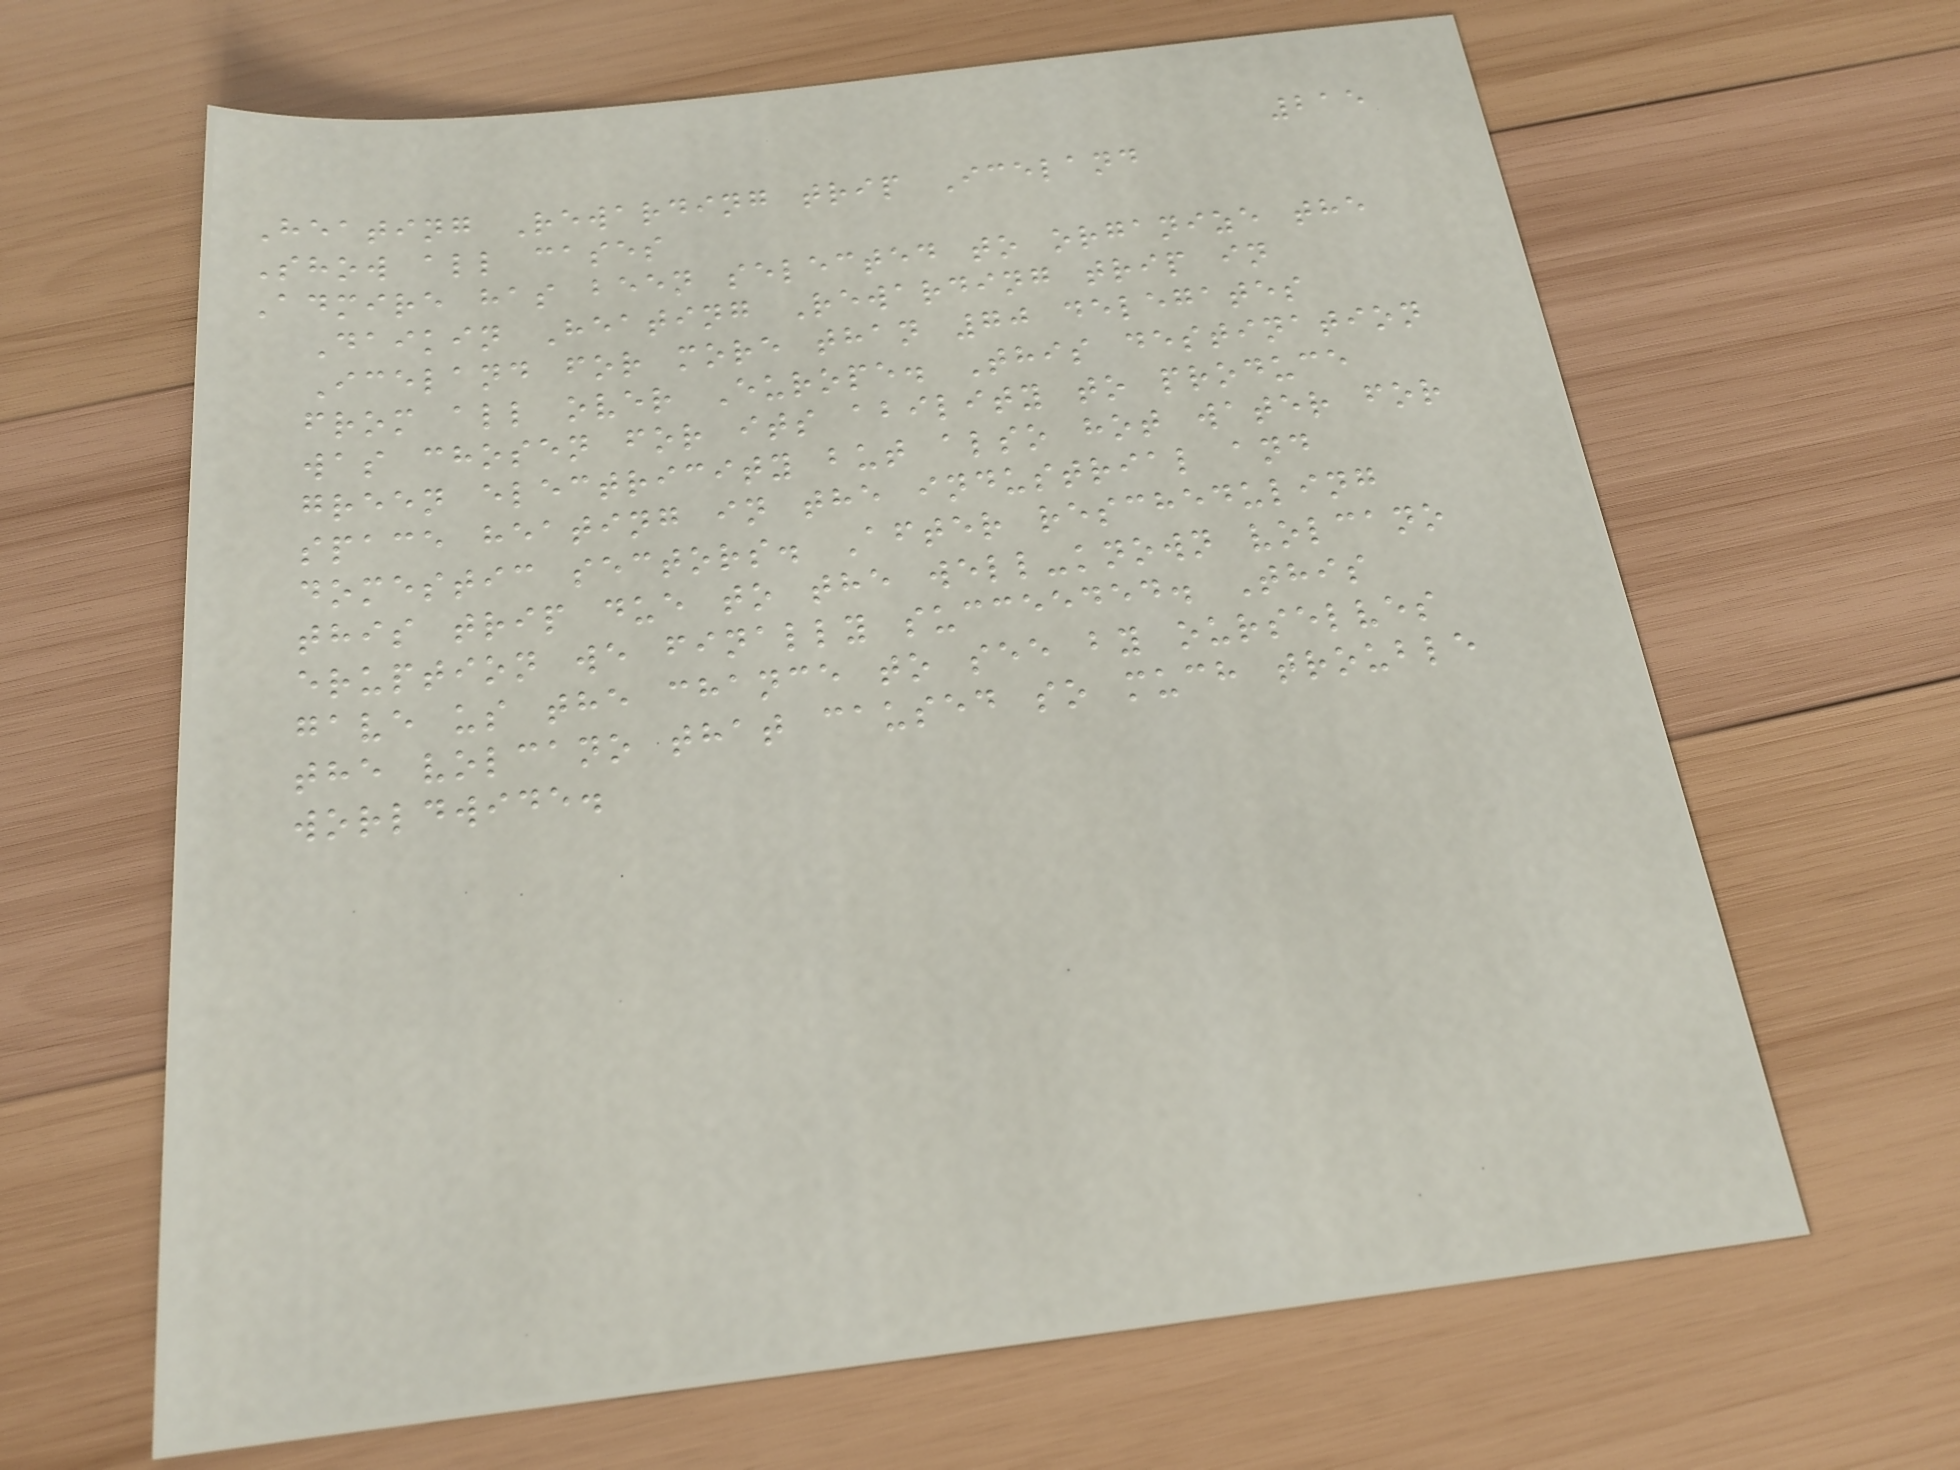215
Heating Rewarding trip Iceland
Show all cases
Admire has been selected to organize the
Daikin Heating Rewarding trip in
Iceland for more than 70 delegates
from all over Europe. This destination
was chosen for its ability to produce
green electricity but also hot water for
space heating in the industrial and
domestic sectors. After rescheduling
this trip due to the well-known volcano
eruption we finally succeeded. This
gave us the chance to see by ourselves
the volcano that caused so much trouble
worldwide.
